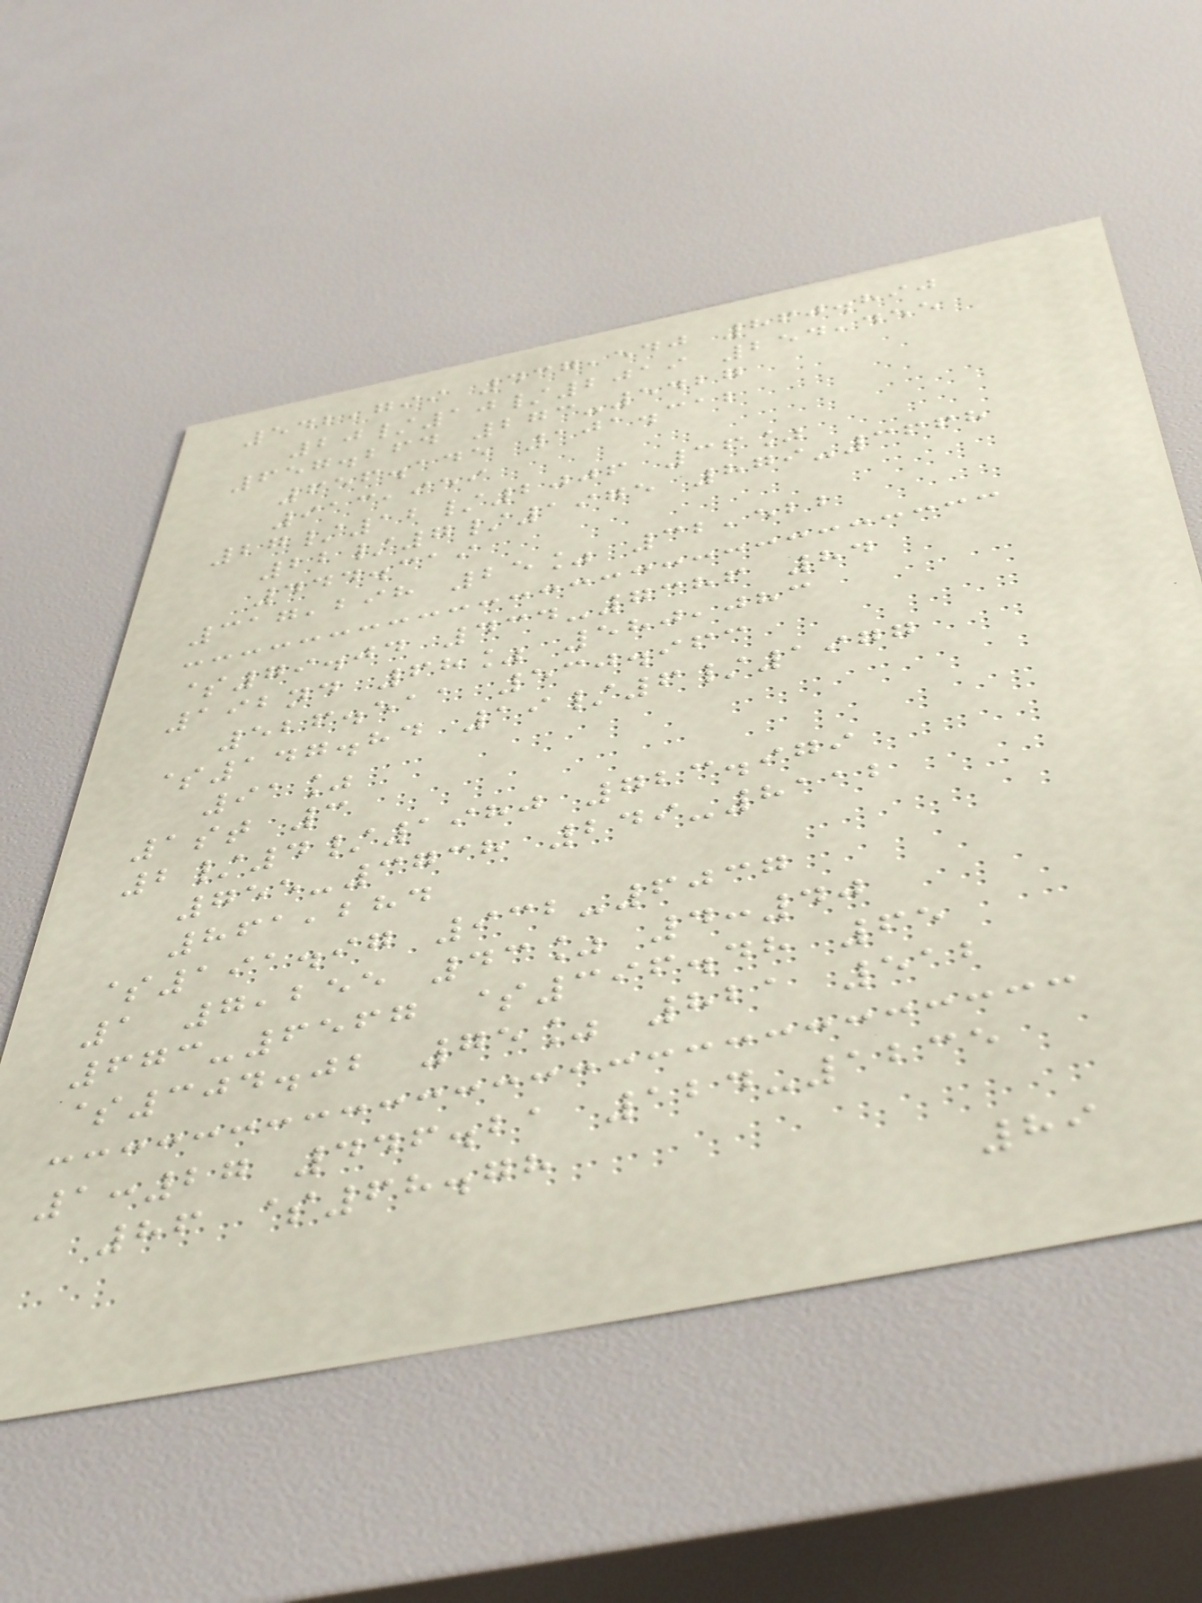542,799 437,540 860.890
20/10/2019 254,455
657.264 273-5427
656.145 101.312
913,959
27/12/2006 36%
22/7/1975 879-3668
444.319
317,298 25% 32,522
$79.04 434-7386 84
192nd 68% 580,083
526.511 530.963
$147.84 19/6/1977
91%
1st 3
2/4/1980 723.979
755-3738 249-8112
861,284
$191.97 932-6037
1 7,255 43% 4:40
673-6567 $396.48 65
$304.02 75% 821 512
1:27 446.21 124-1235
86 $68.78
89
